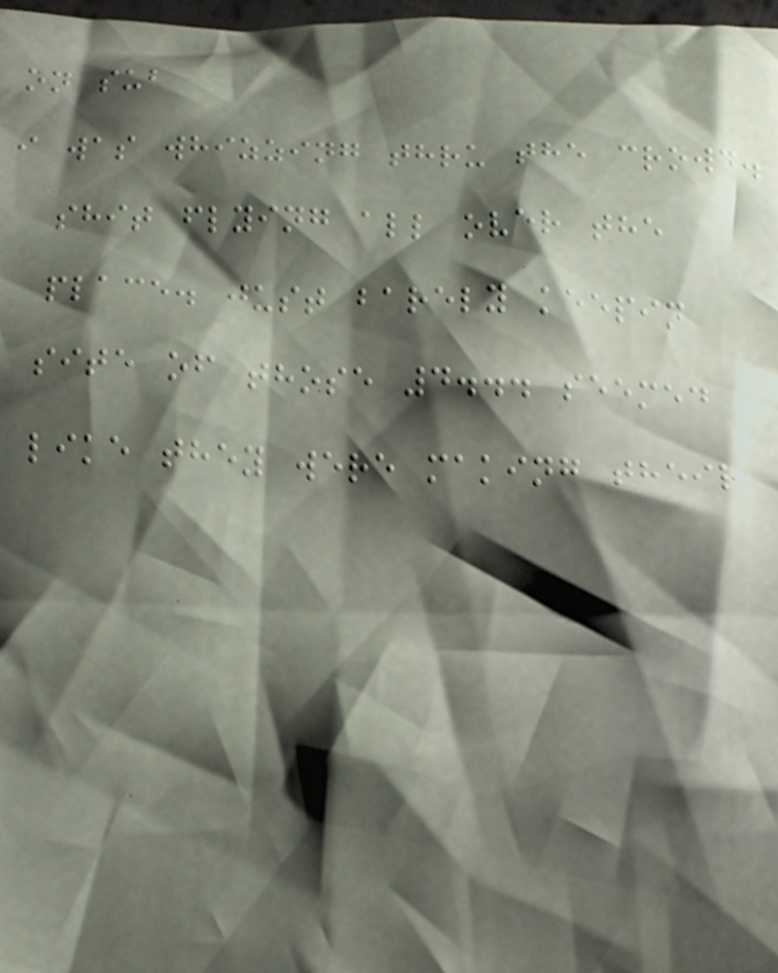on sub
i was whizzing thru the crowd.
shit flying all over the
place. just barely keepin
site of those 4... seemed
like they were making their
